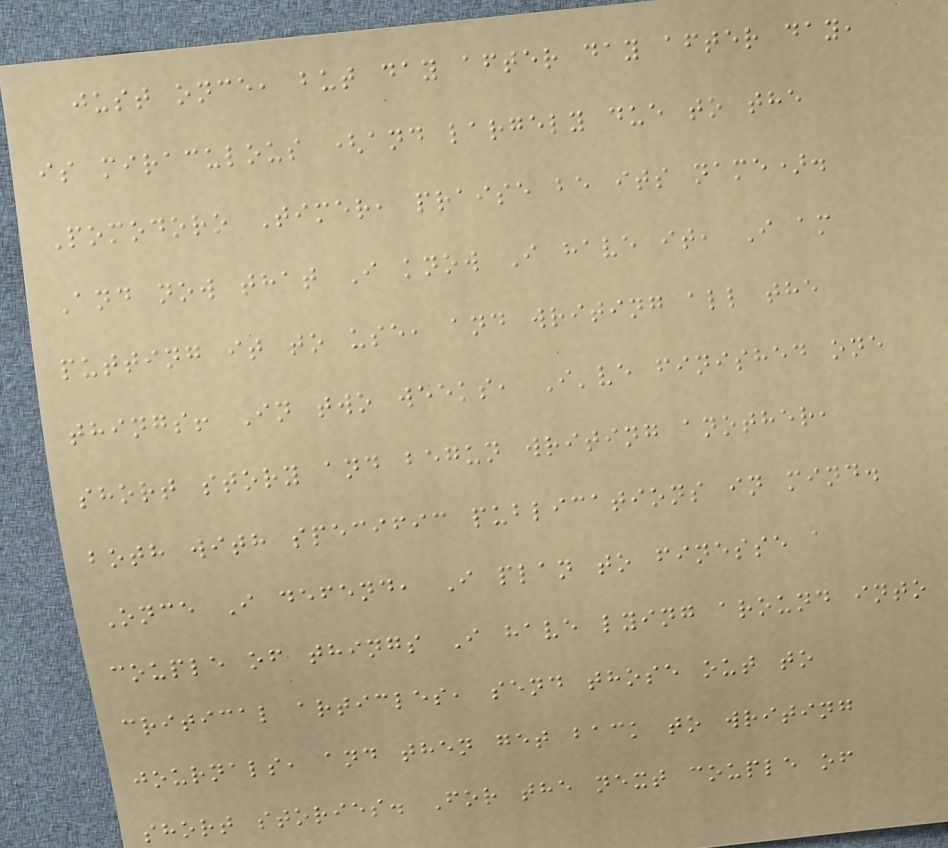just once, but day after day after day,
is miraculous (and largely due to the
Pomodoro Timer, praise be its name).
And now that I know I have it, I am
putting it to use, and writing all the
things! In two weeks, I've finished one
short story and begun writing another,
both with specific publications in mind.
Once I defend, I plan to finesse a
couple of things I have lying around into
critical articles, send those out to
journals, and then get back to writing
short stories. For the next couple of
